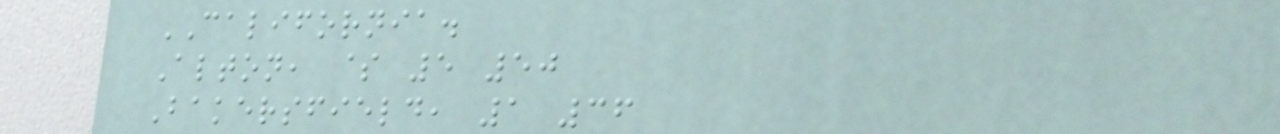CALIFORNIA.
Alton, $ 5 50
Bakersfield, 1 36
